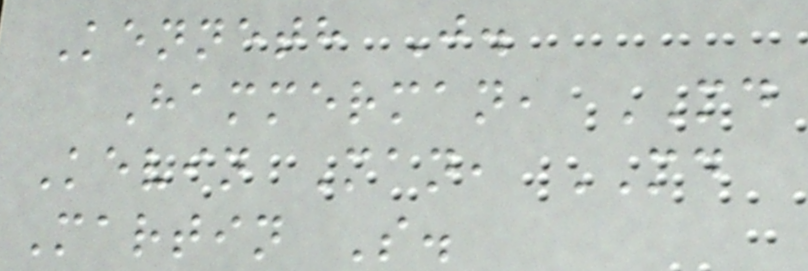Kenneth J.
Hammerman, MD
Kevin Man, MD
Martin S.
